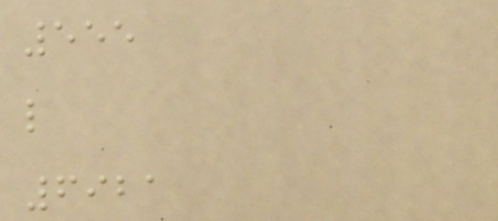555
l
6921
